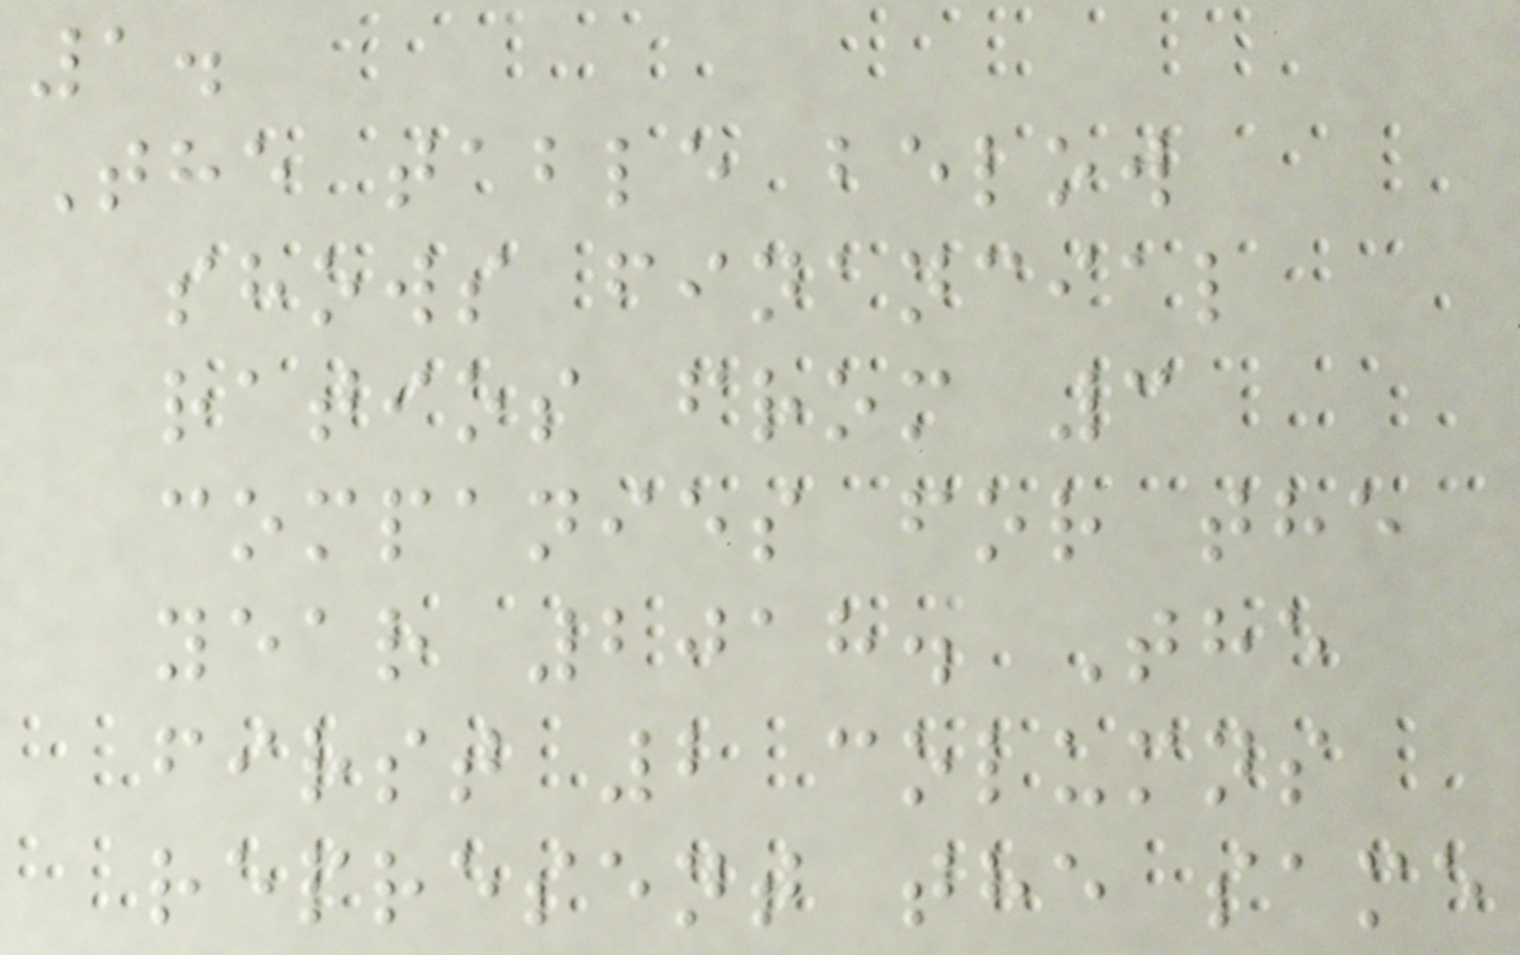1.
The table below
shows financial
ratios from 3
companies for the
year 2018. The
first 2 columns
represent the same
